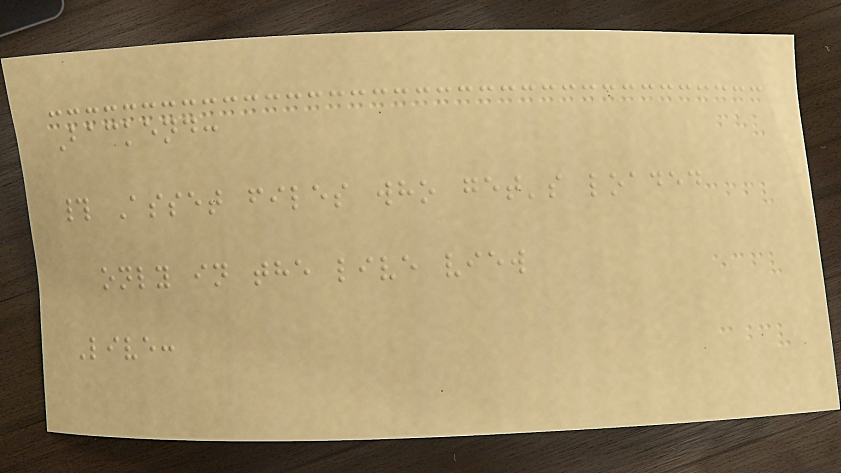Backend:
# Asset files who get's loaded
only in the live view
Live:
